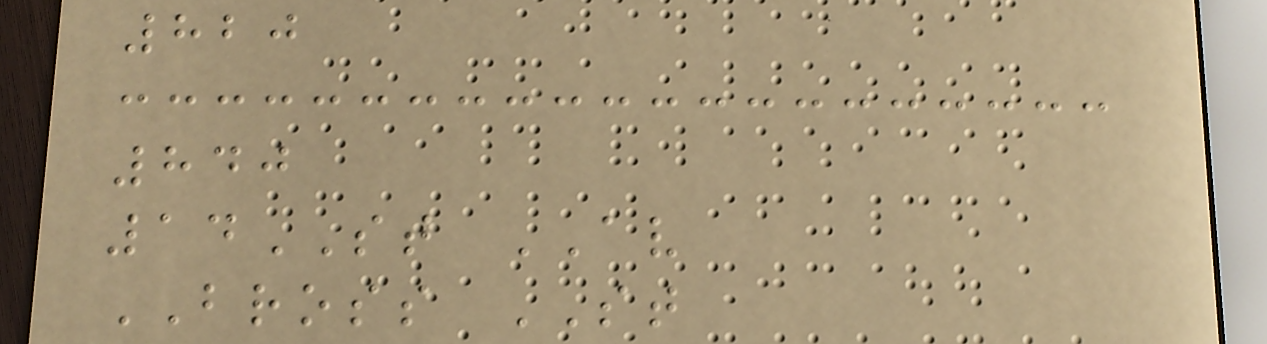820
840
14ST AV
BROSS ST
